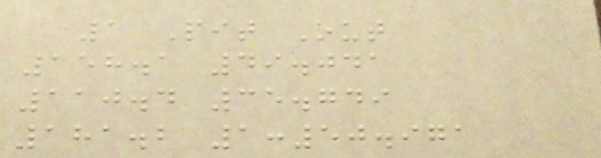1 Pit Out
158.1 49.041
110.4 35.749
181.2 1:50.971
